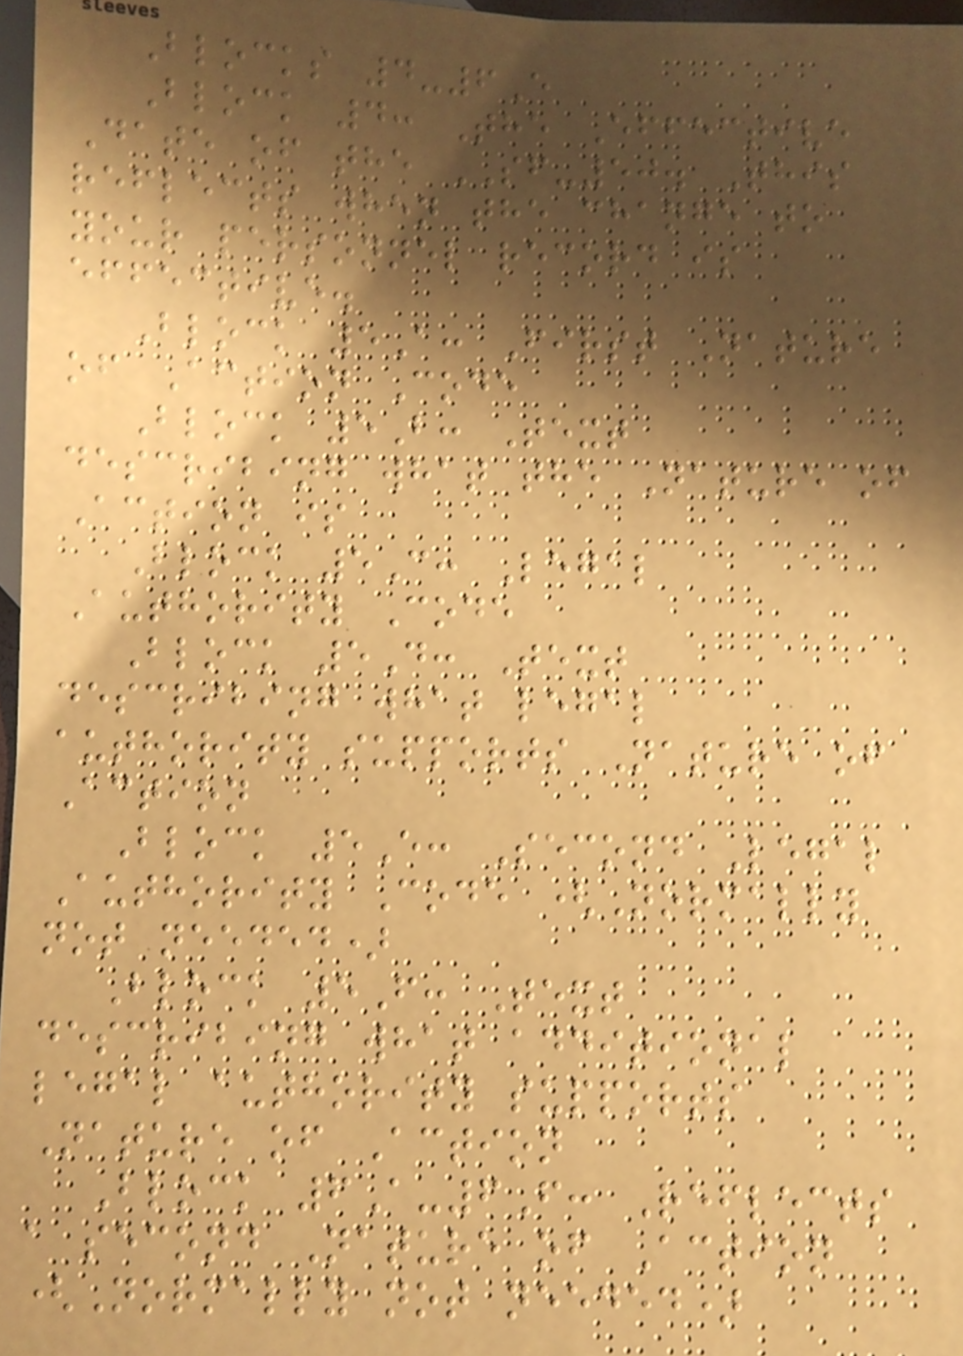Blocks 4-6E
Block 4: The Effective
Date of the SF-50. This
reflects when the change to
your personnel record is
effective.
Block 5A: First Nature
of Action Code
Block 5B: Text
describing what the Nature of
Action is
Block 5C: Legal
Authority Code
Block 5D: Text
describing what legal
authority supports Nature of
Action
Block 5E: Second Legal
Authority Code (Normally
not needed)
Block 5F: Text
describing what additional
legal authority supports
Nature of Action
Block 6A-6F: Reflects
a second Nature of Action
(Normally not needed)
